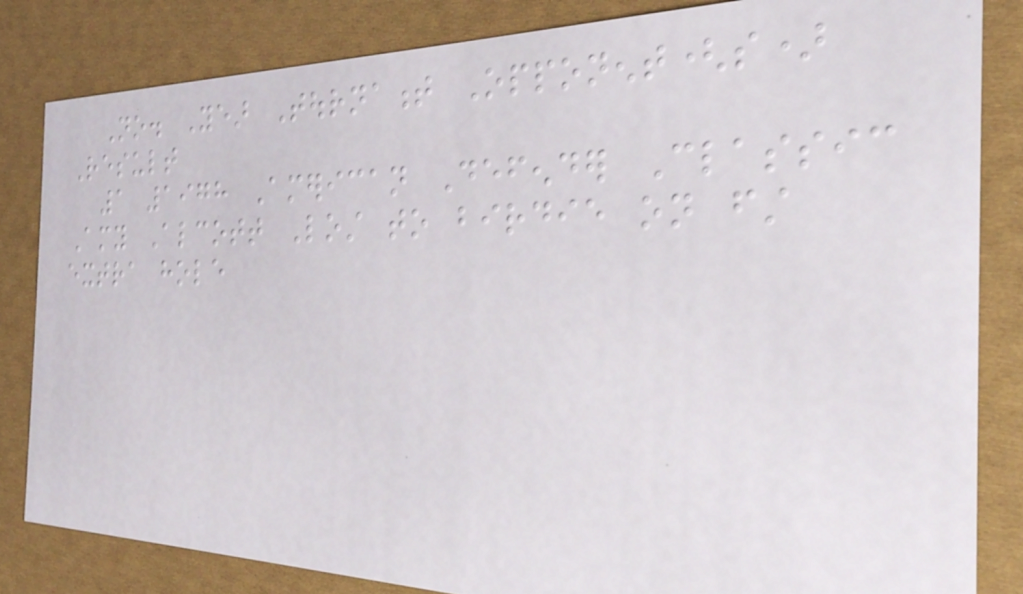No. Year Tournament Opponent(s)
Result
1 1978 American Defender Classic
Amy Alcott Lost to birdie on first
extra hole
